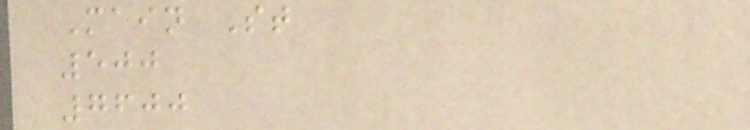Main St
500
7600
